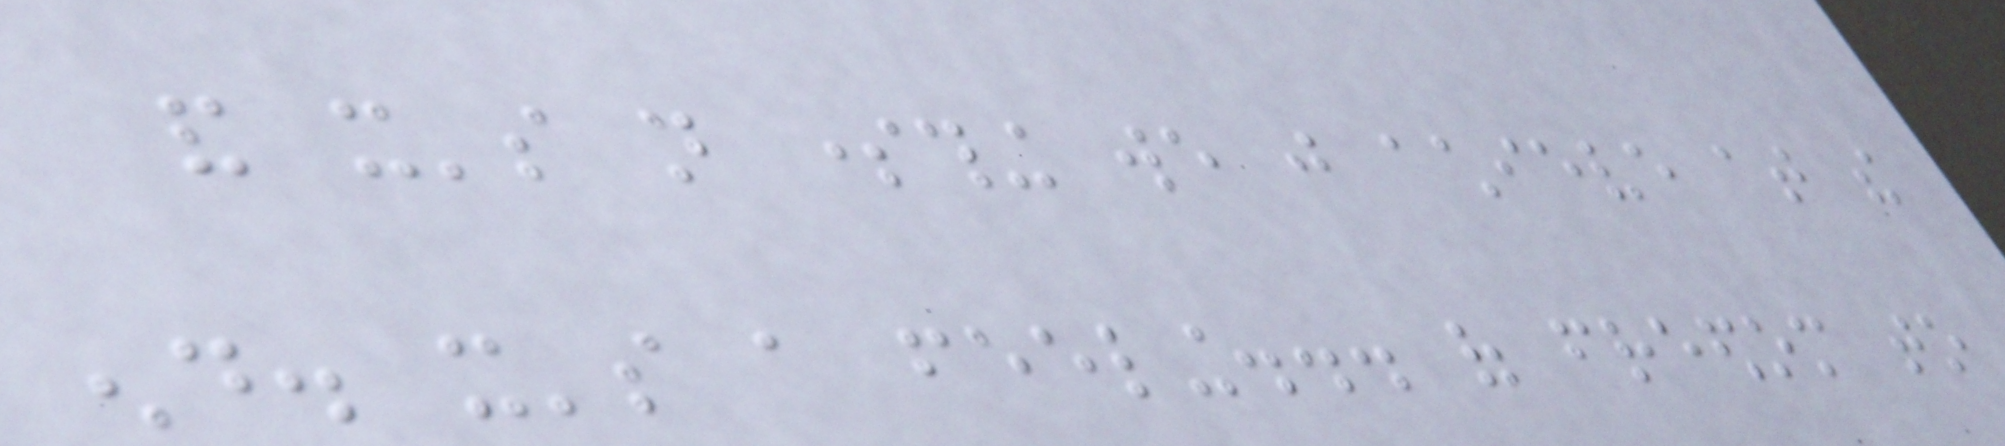and it's not something we just achieve at the
end. it's a feeling... of freedom to
